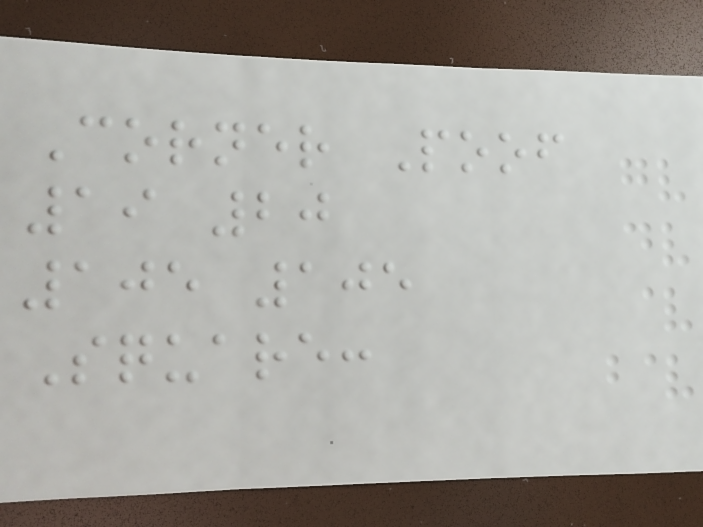Corner Poof
19 20
105 105
Square:
